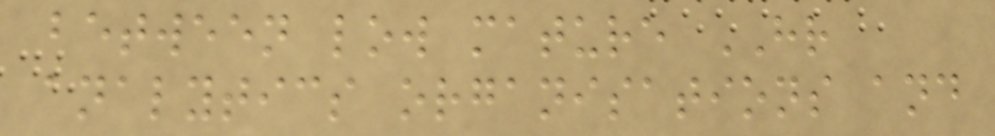between low mature HR
analytics organisations and
